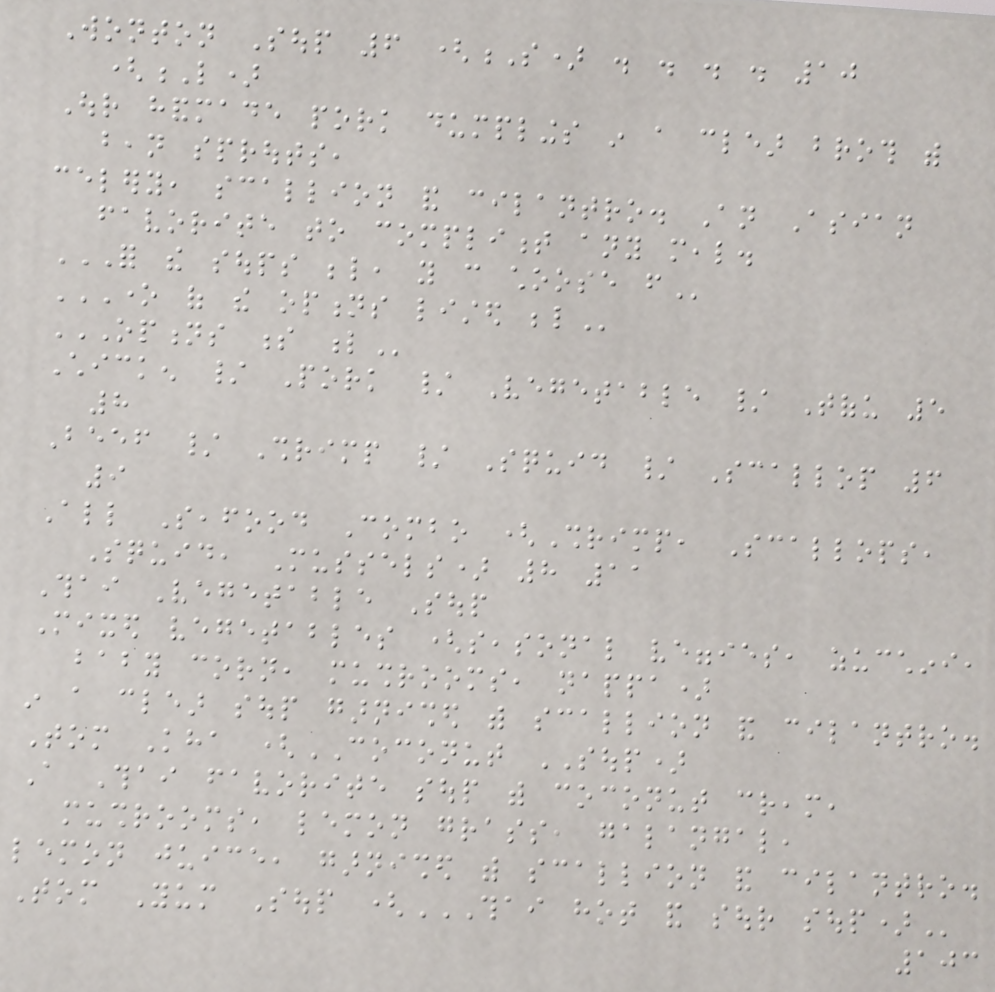Wonton Soup 6 (S) . . . . 10
(L)
Our handmade pork dumplings in a clear broth with
bean sprouts,
celery, scallion and cilantro. An Asian
favorite to compliment any meal.
FOR THE SOUPS BELOW, YOU CAN CHOOSE FROM
ONE OF THE OPTIONS LISTED BELOW
OPTIONS S L
Chicken / Pork / Vegetable / Tofu 5
8
Beef / Shrimp / Squid / Scallop 6
9
All Seafood Combo (Shrimp, Scallops,
Squid, Mussels) 8 11
Thai Vegetable Soup
Mixed vegetables (seasonal veggies, zucchini,
baby corn, mushrooms, nappa)
in a clear soup garnished with scallion and cilantro.
Tom Kha (COCONUT SOUP)
A Thai favorite soup with coconut cream,
mushrooms, lemon grass, galangal,
lemon juice, garnished with scallion and cilantro.
Tom Yum Soup (THAI HOT AND SOUR SOUP)
103
